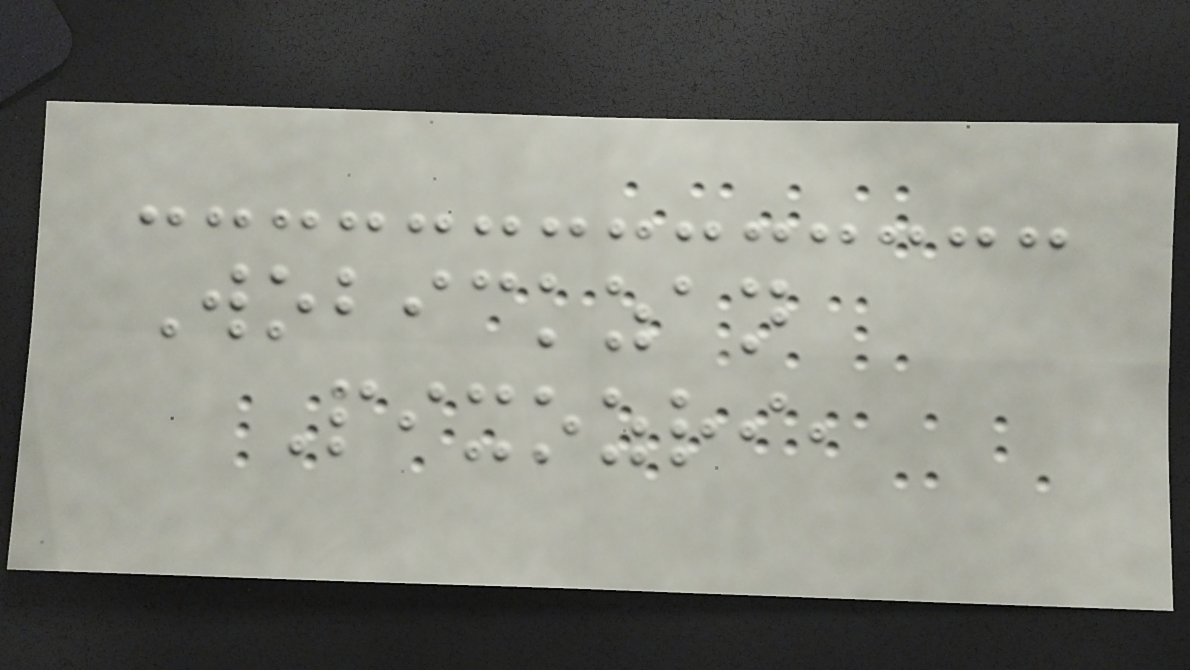Wobickzan
Pixozri,
